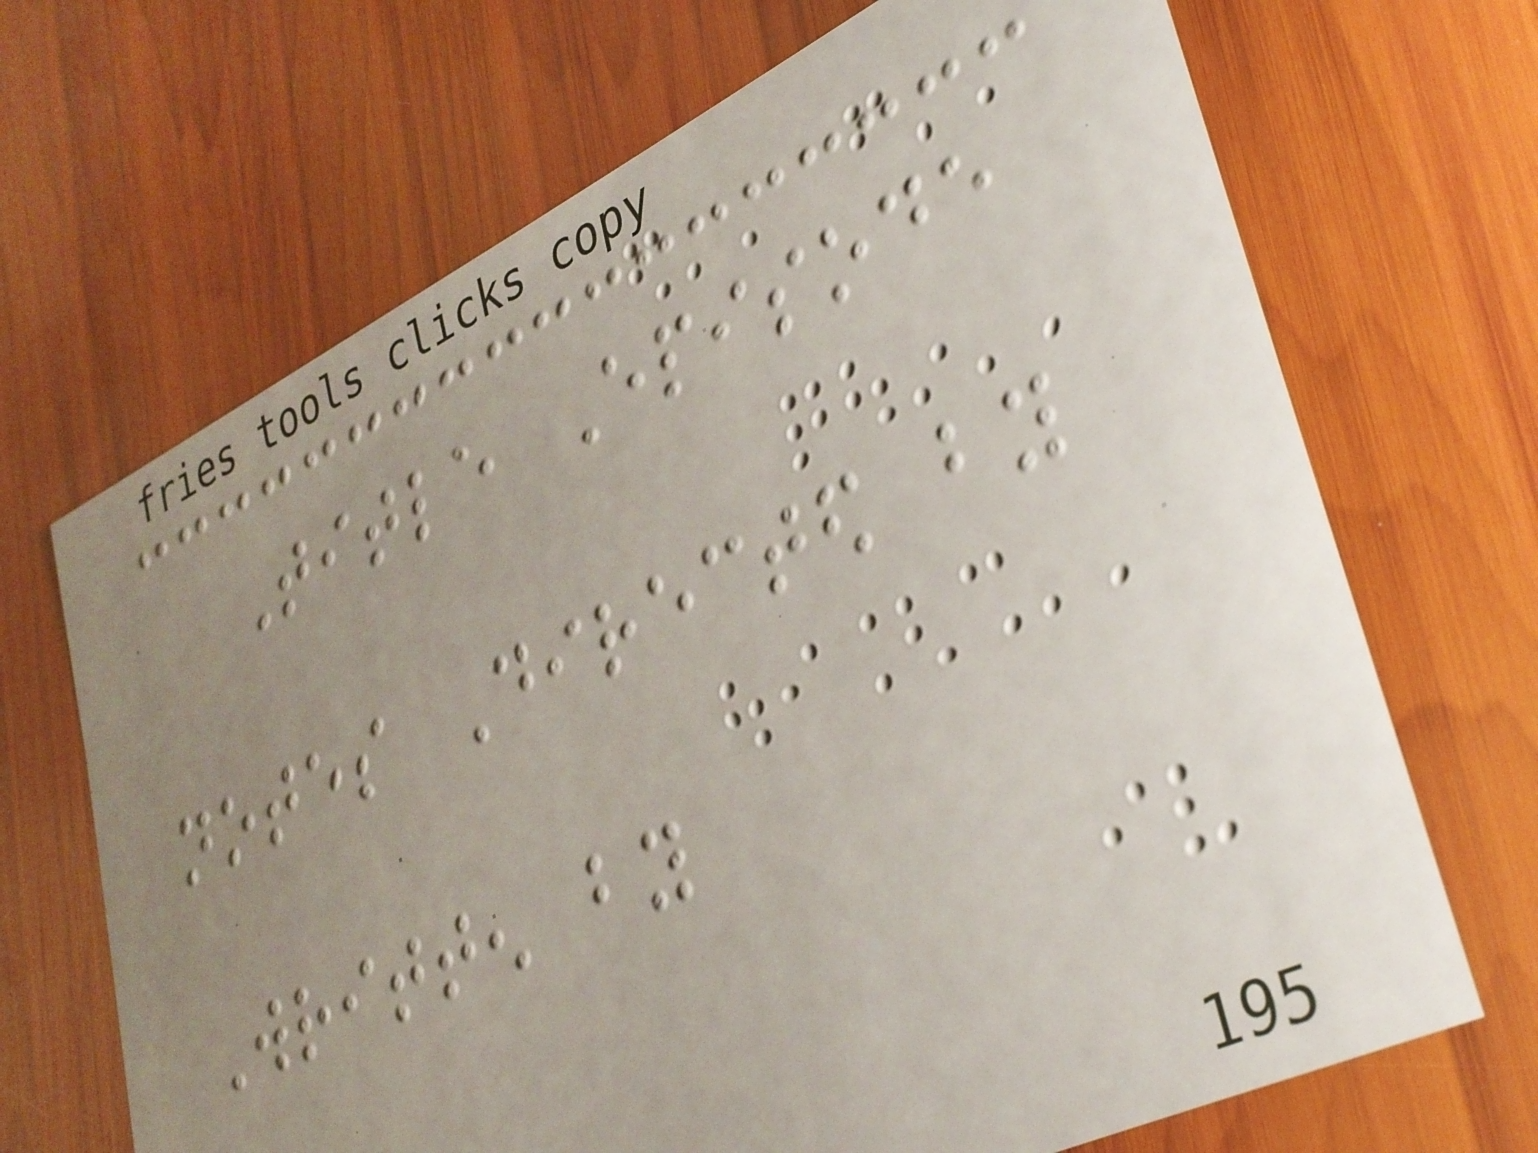Title Episode
notes Directed by
Written by
